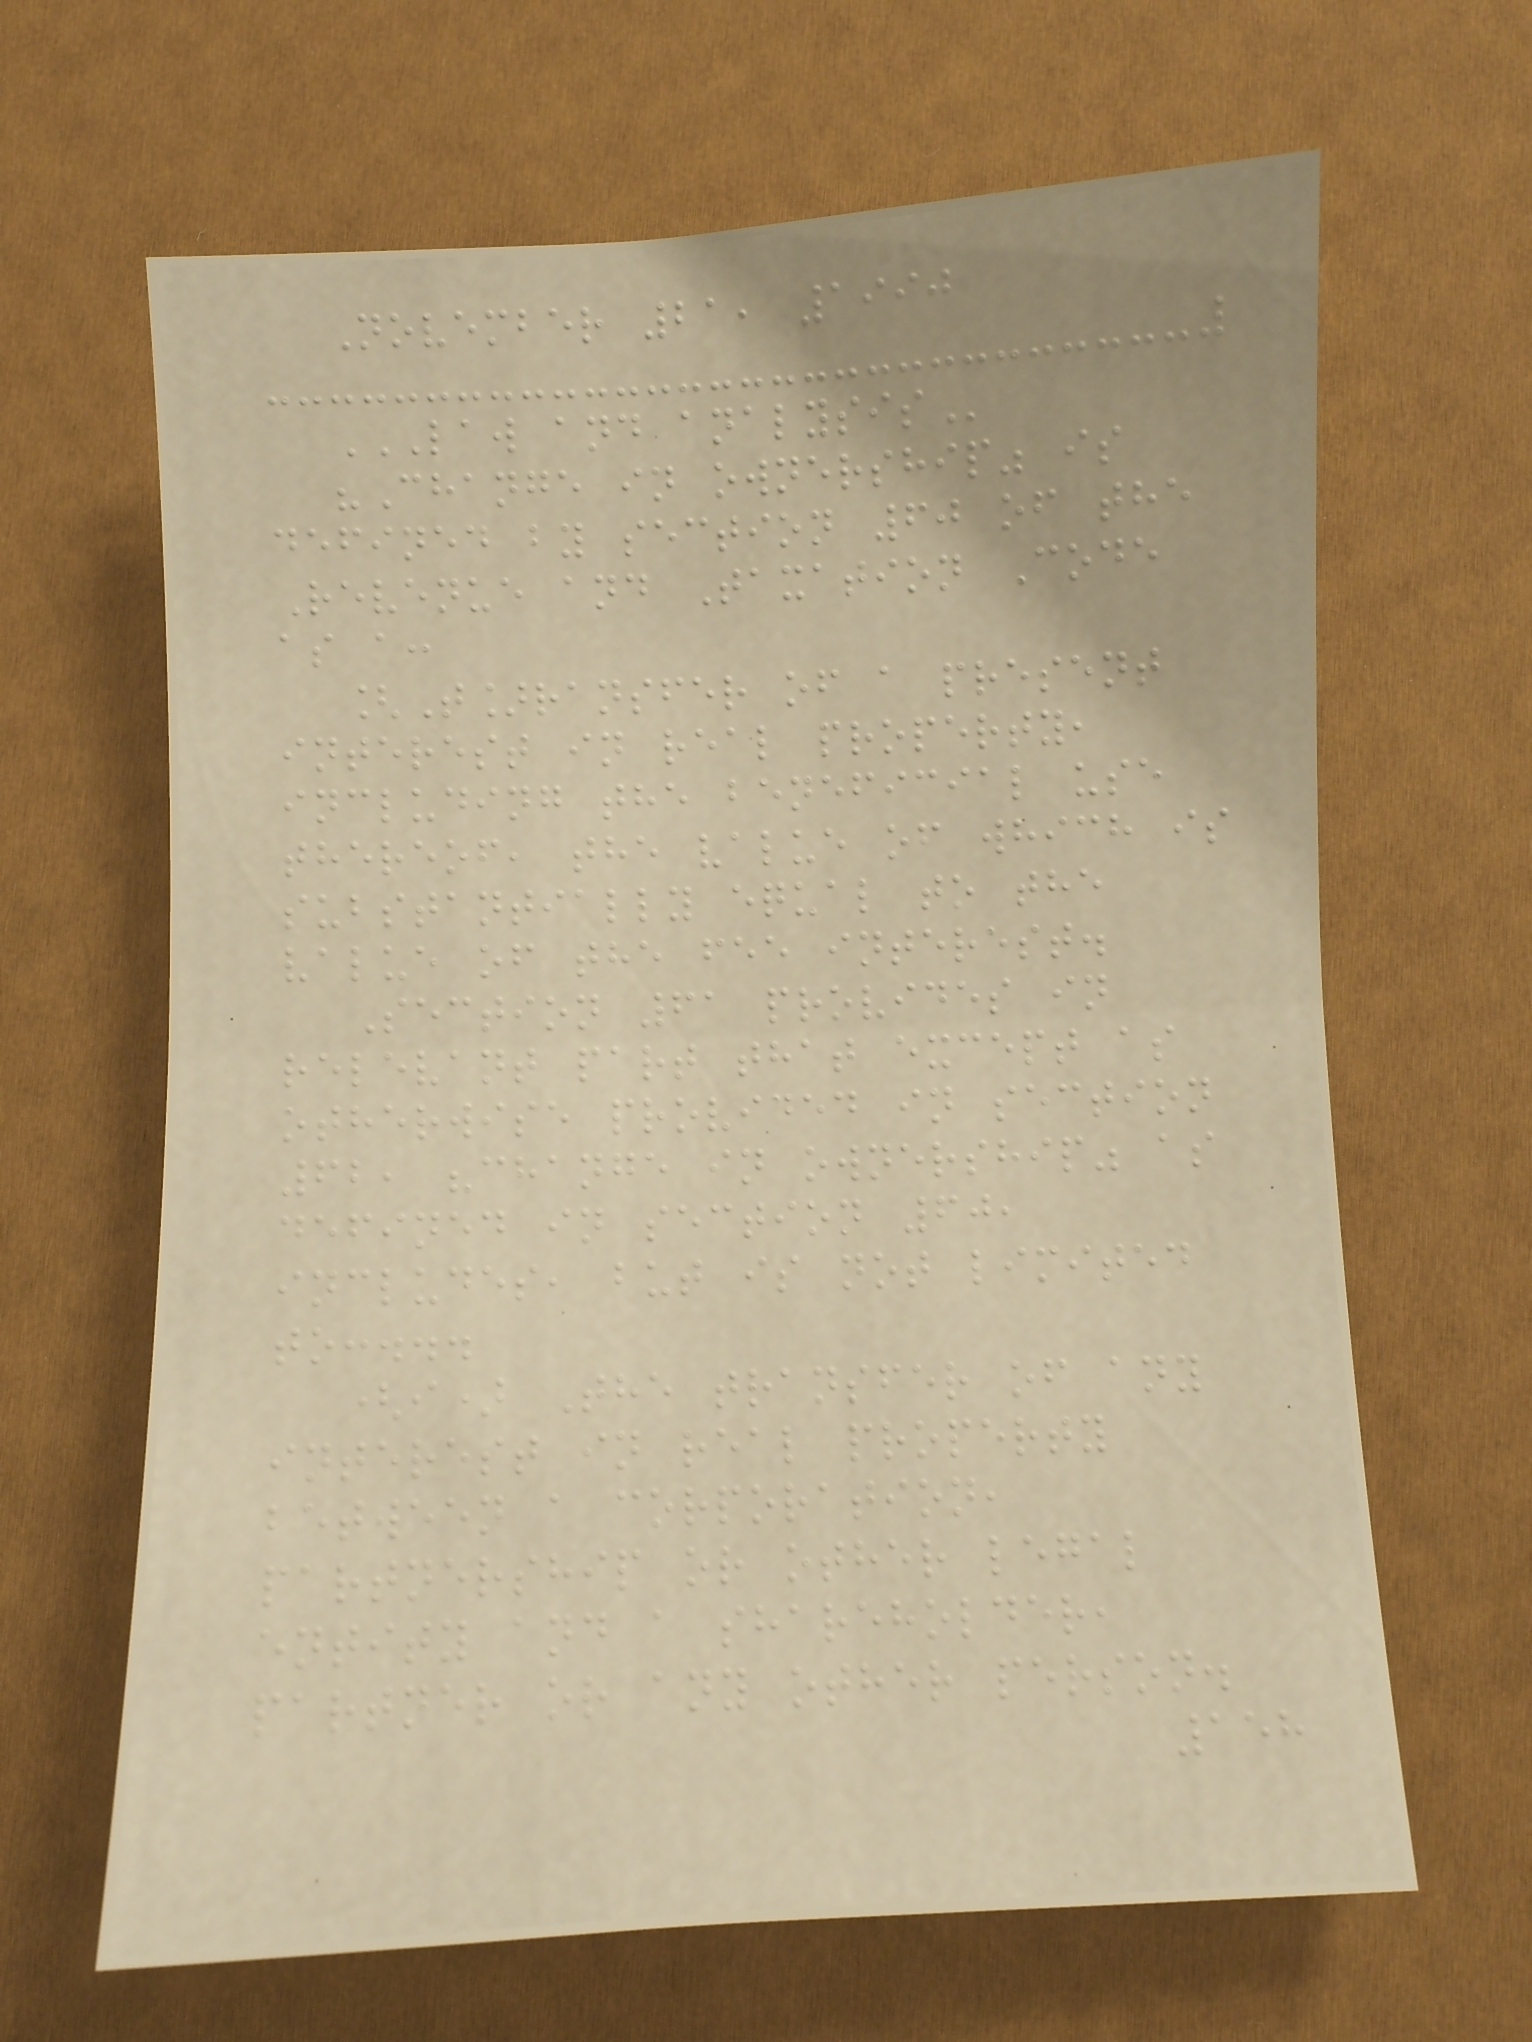November 21, 1990
LAW AND ANALYSIS
"Change in ownership" is
defined by section 60 of the
Revenue and Taxation Code
as a:
[T]ransfer of a present
interest in real property,
including the beneficial use
thereof, the value of which is
substantially equal to the
value of the fee interest.
Section 61 provides in
relevant part that except as
otherwise provided in section
62, "change in ownership" as
defined in section 60,
includes, but is not limited
to:...
(i) The transfer of any
interest in real property
between a corporation,
partnership or other legal
entity and a shareholder,
partner or any other person.
158
